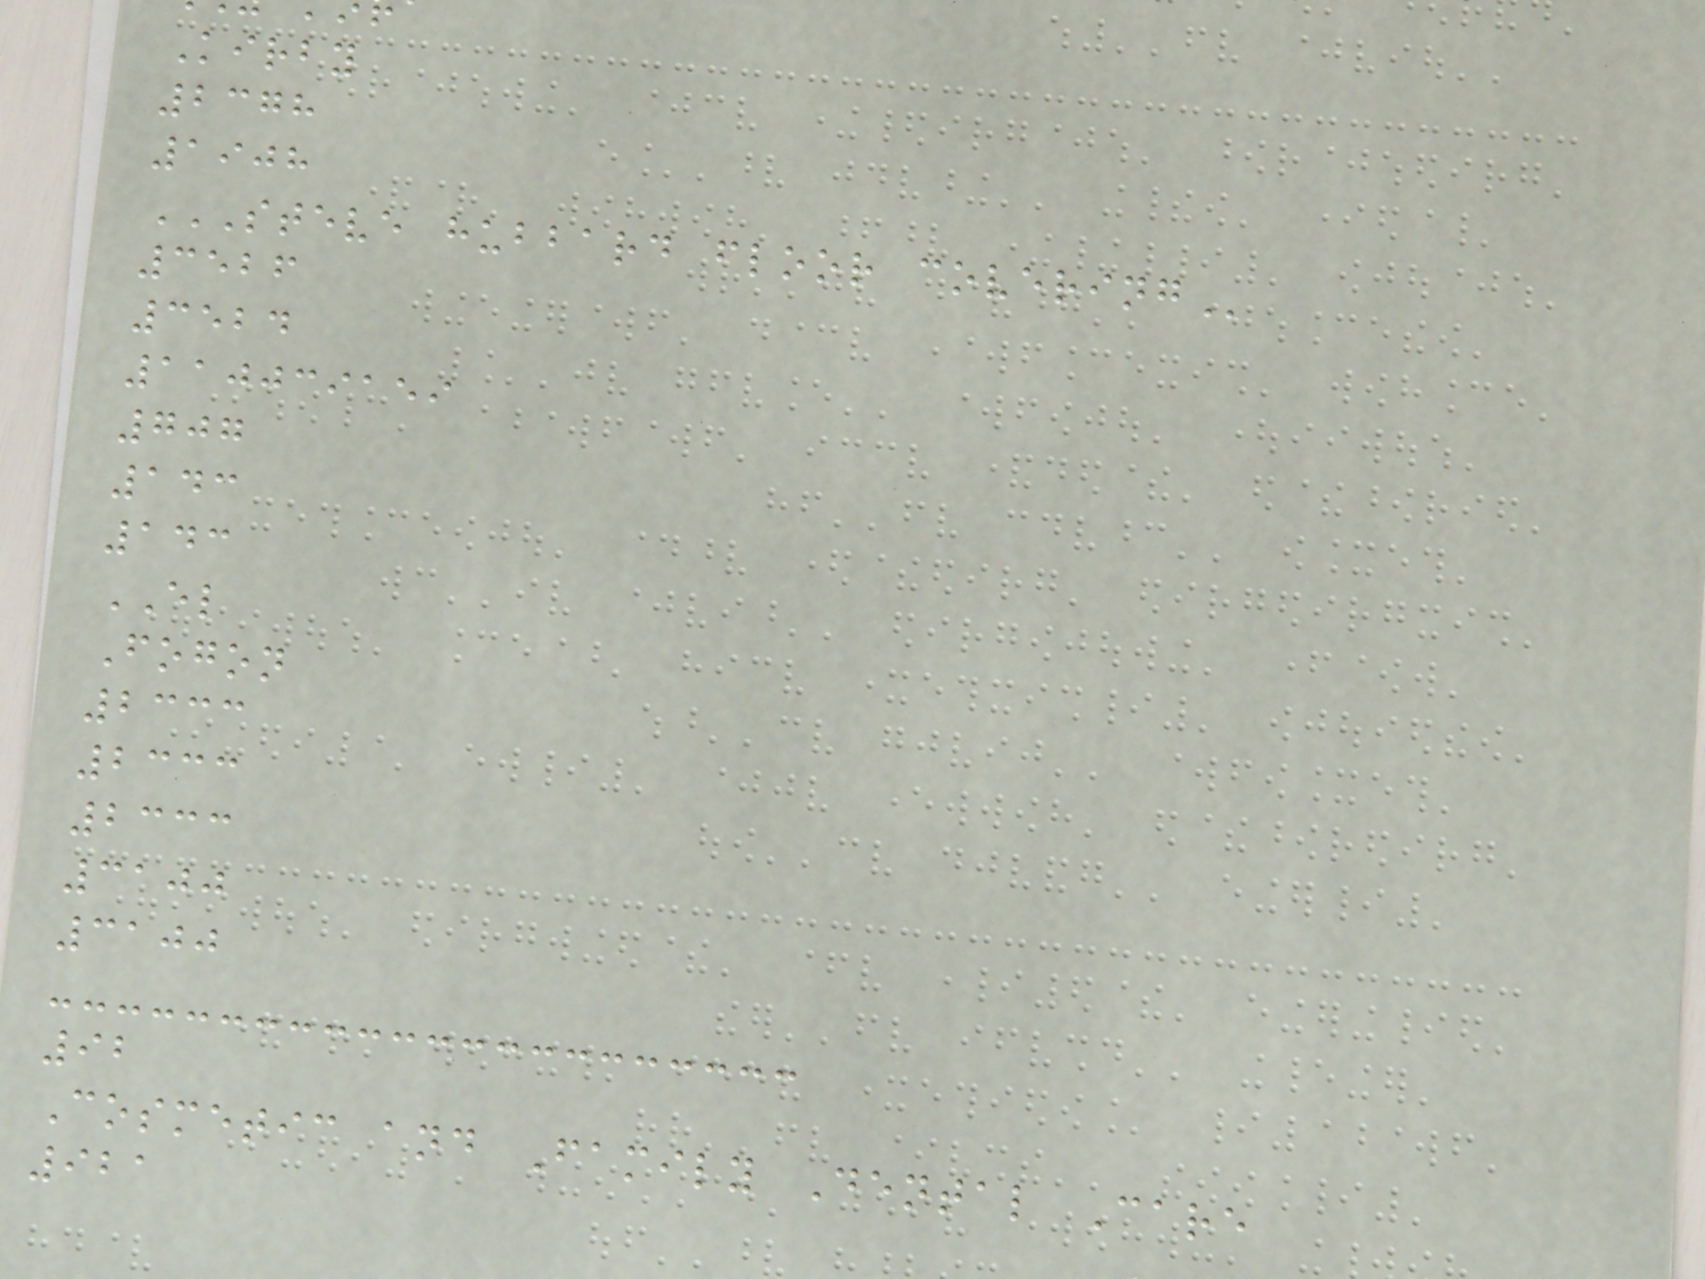Kirby
2378
1908
STEVE HUBBARD FLOOR COVERING
3526
3524
110039159
707
143
143
EL
Fogon
2333
2333
2333
3100
3100
92
Cosmetic and Family Dental Care
921
